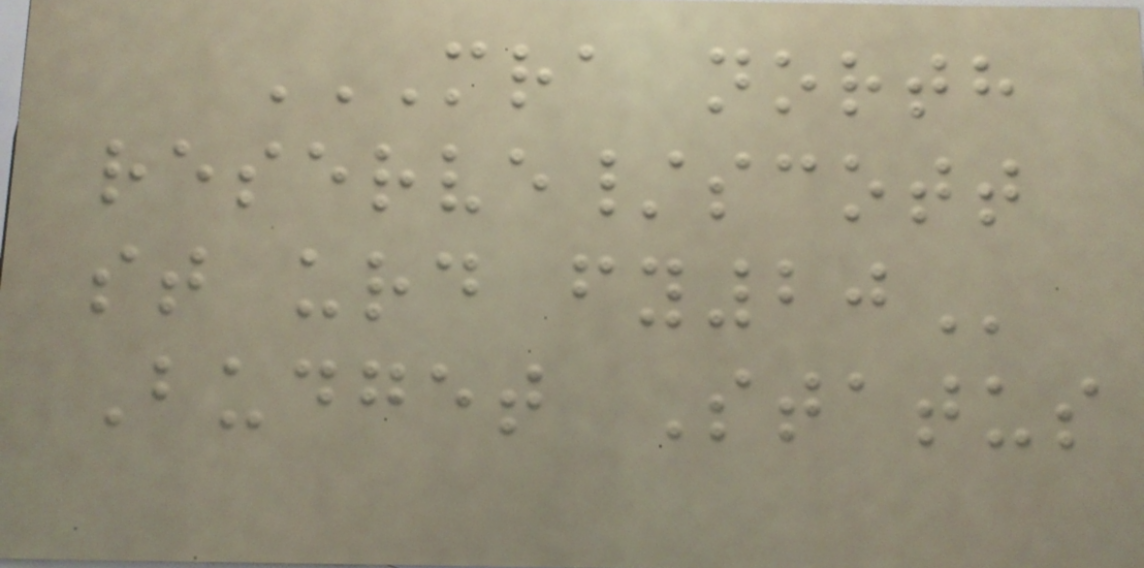MRA NORTH
RESERVE/SCOTT
ST URD FY20
Budget Status
